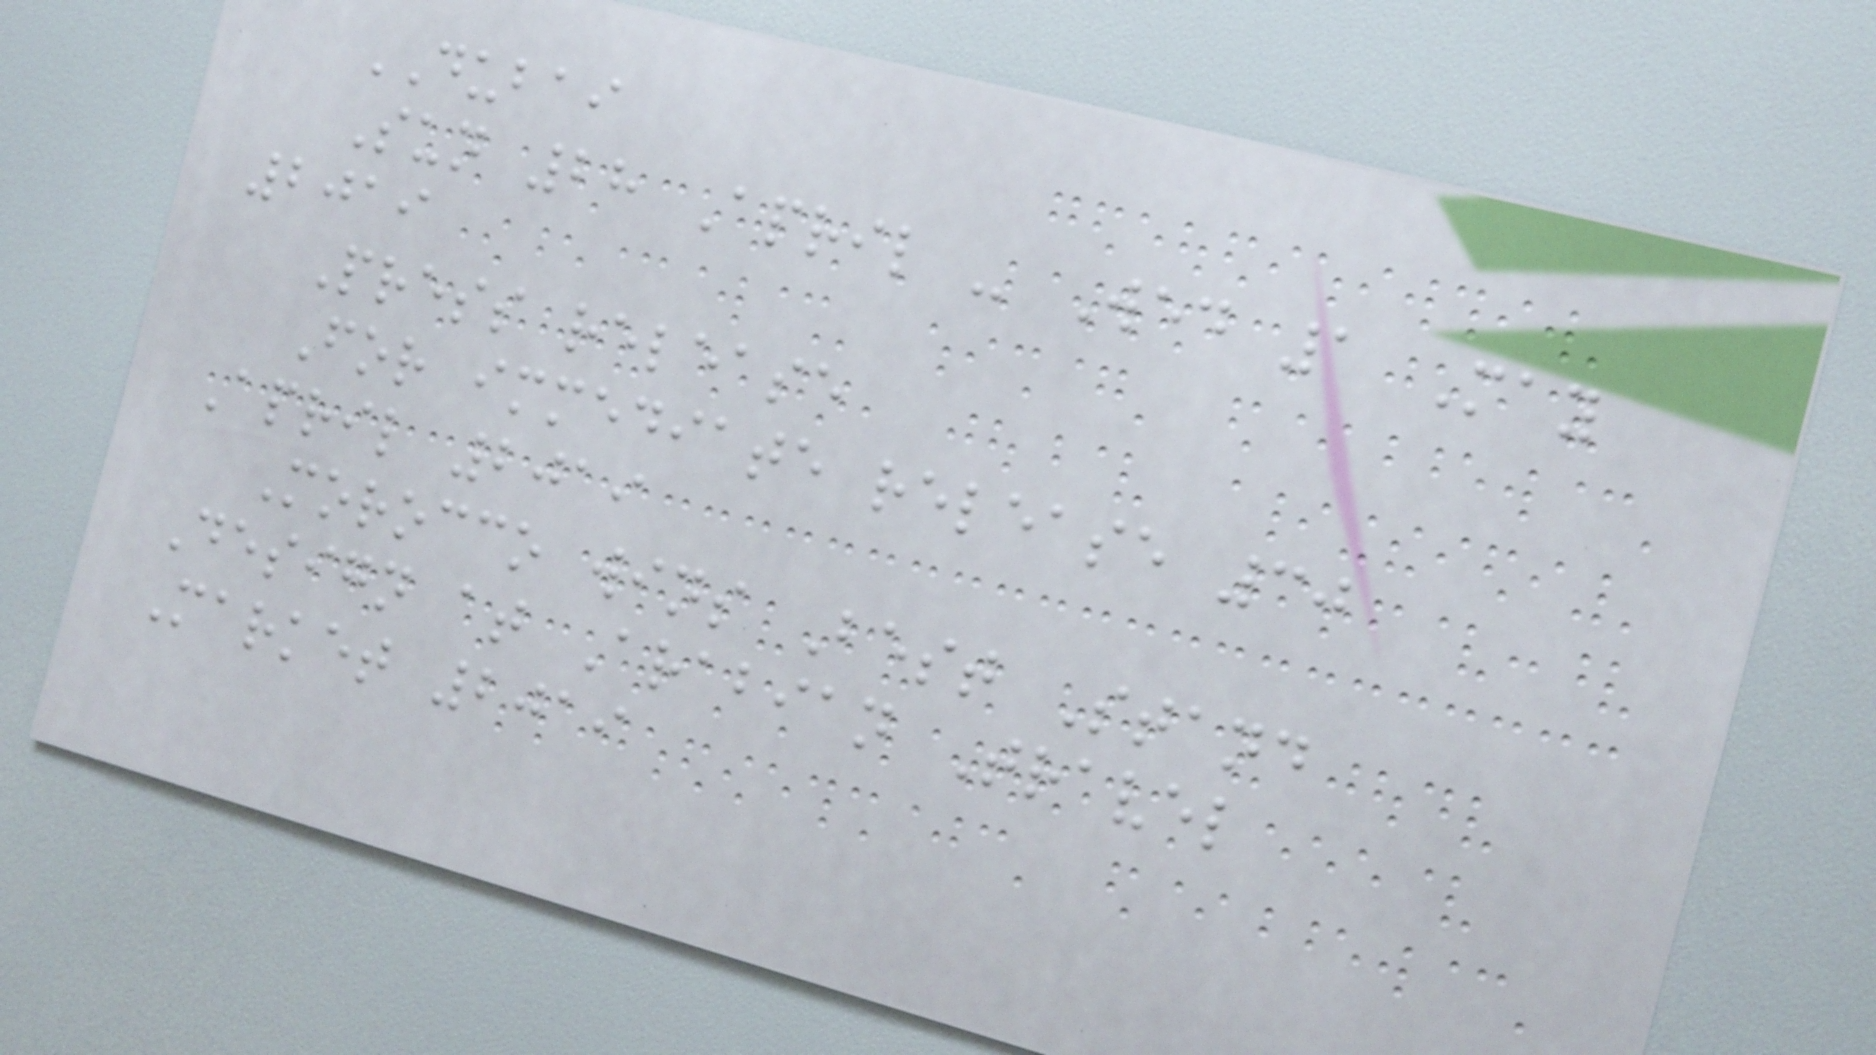DUBAI
Sun 28 April - Wed 1 May
2019
Press release
For immediate release 30
April 2019
Morocco wins Best Stand
Design at Arabian Travel
Market 2019
